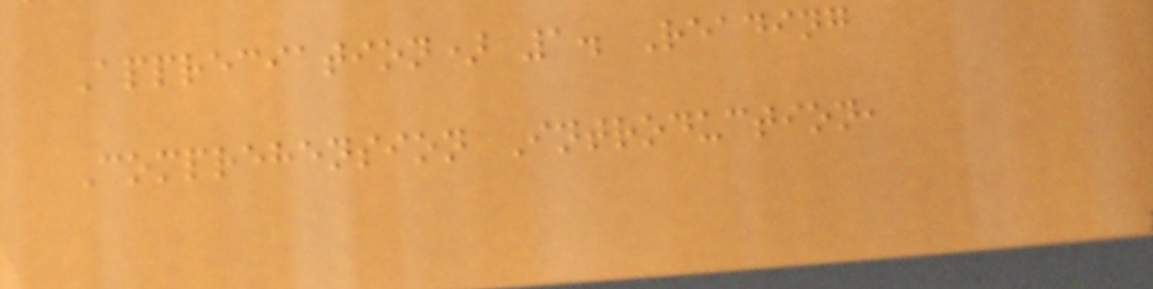Appreciation) 1. Reading
Comprehension Introduction,
